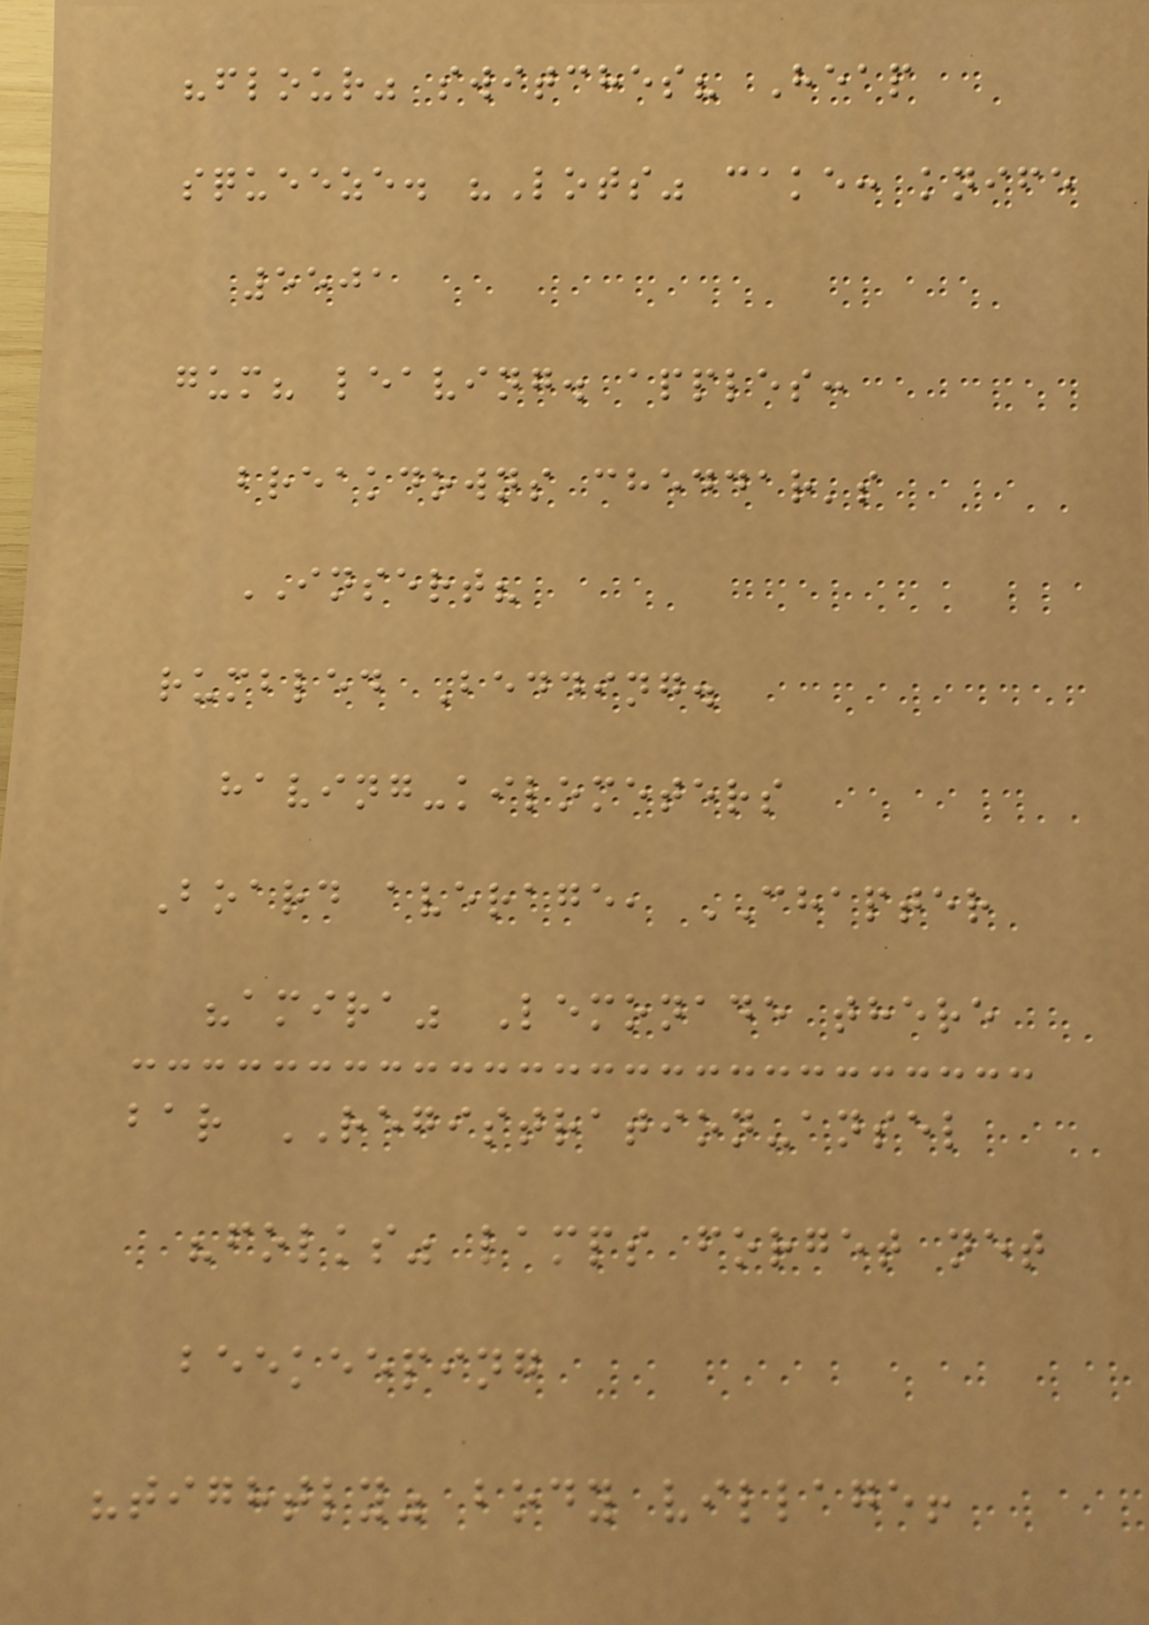"flour" switches? Heap
squeeze. "Lots" cake: knife
5501
gum? leaving. apples:
breakdowns cheddar's
INSERT?
rumbled Bedding.
having-kilometers
Board average, CHAPTER
"amira" Lemonade there
bar REGISTRATION-ansel
"folks" lamps forget net
beekeeping
"tightly" body village!
